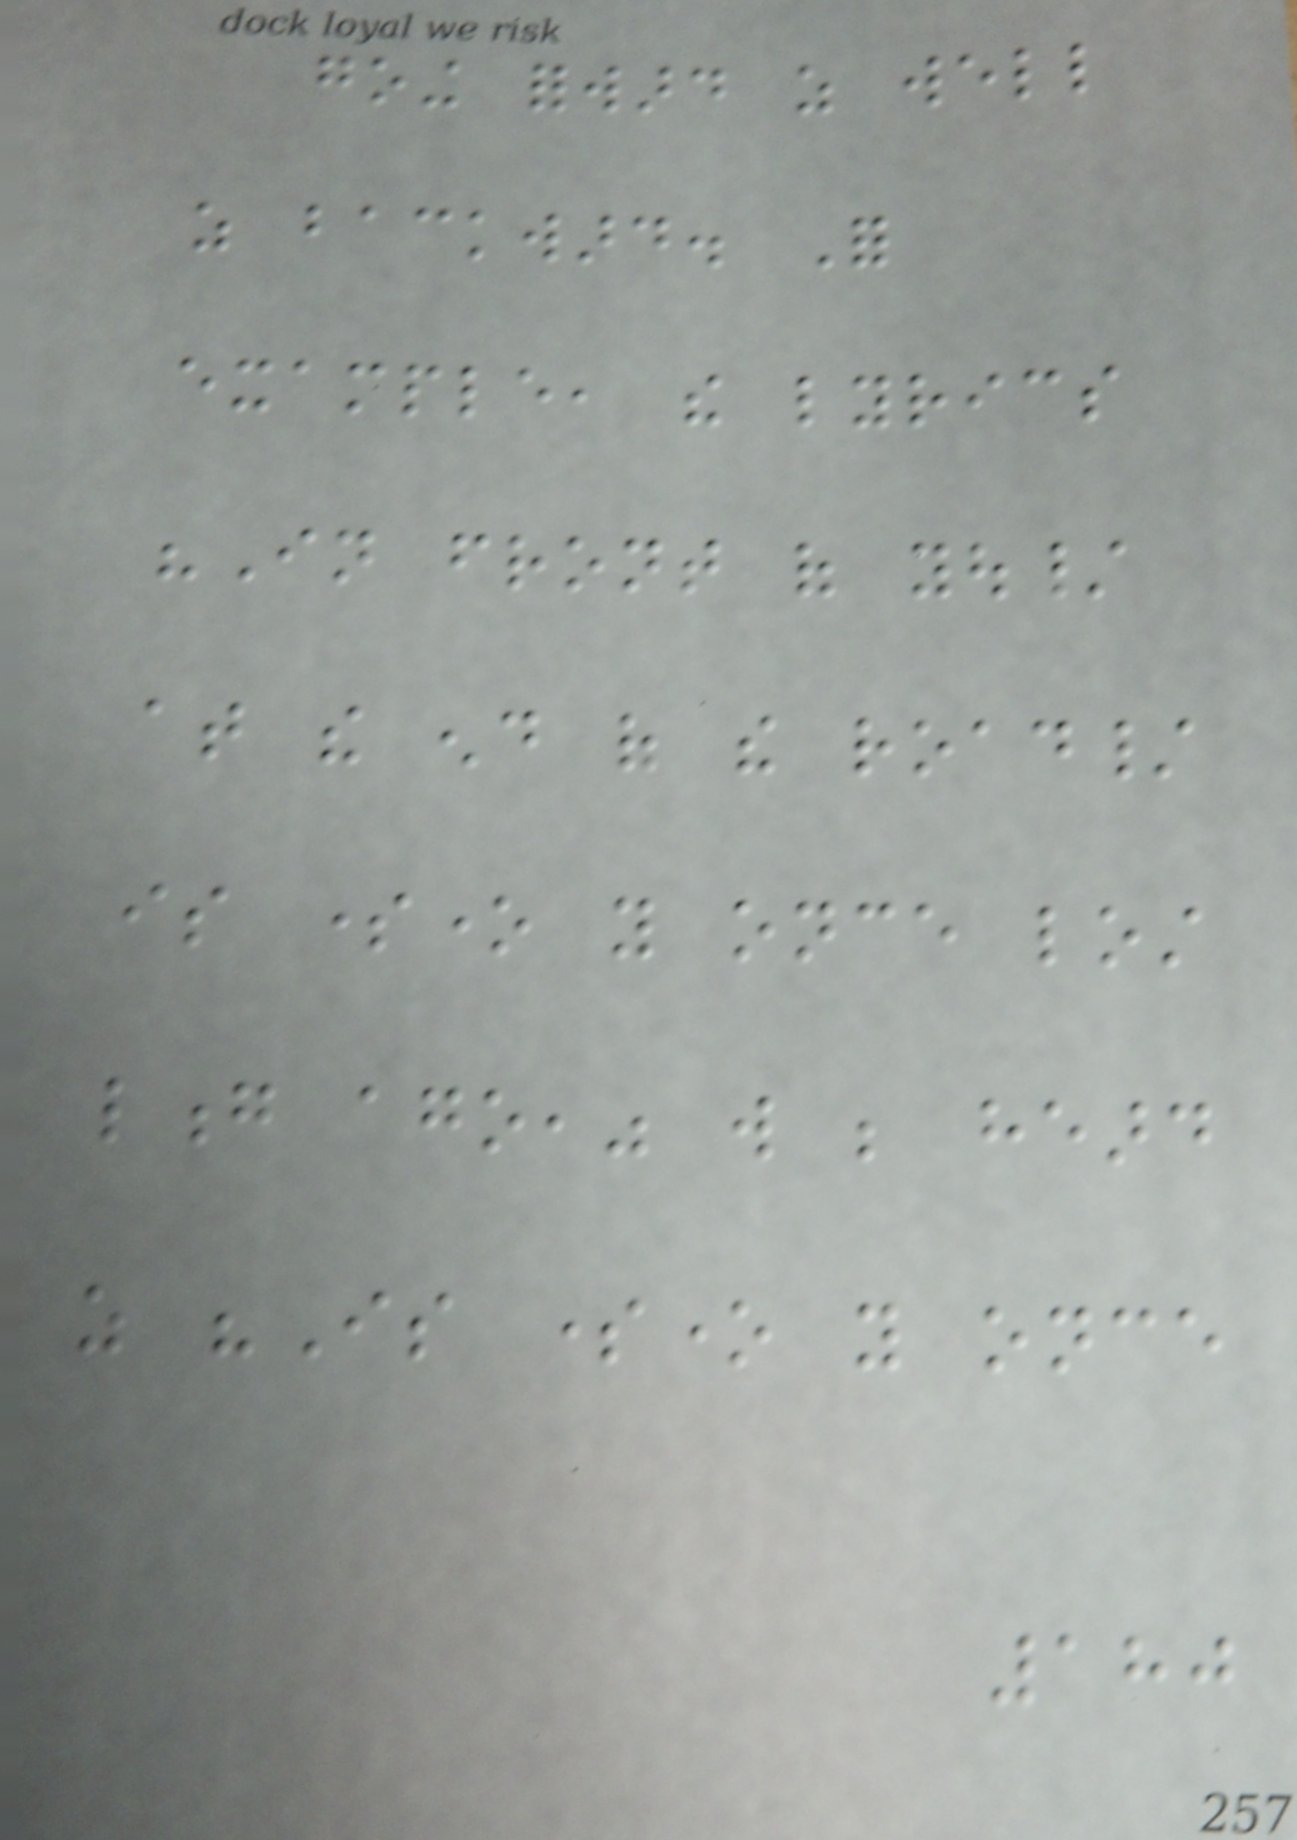going forward as well
as backward. For
example, the lyrics
"In front of you/
at the end of the road/
is someone you once lost
long ago," will be heard
as "Is someone you once
180
